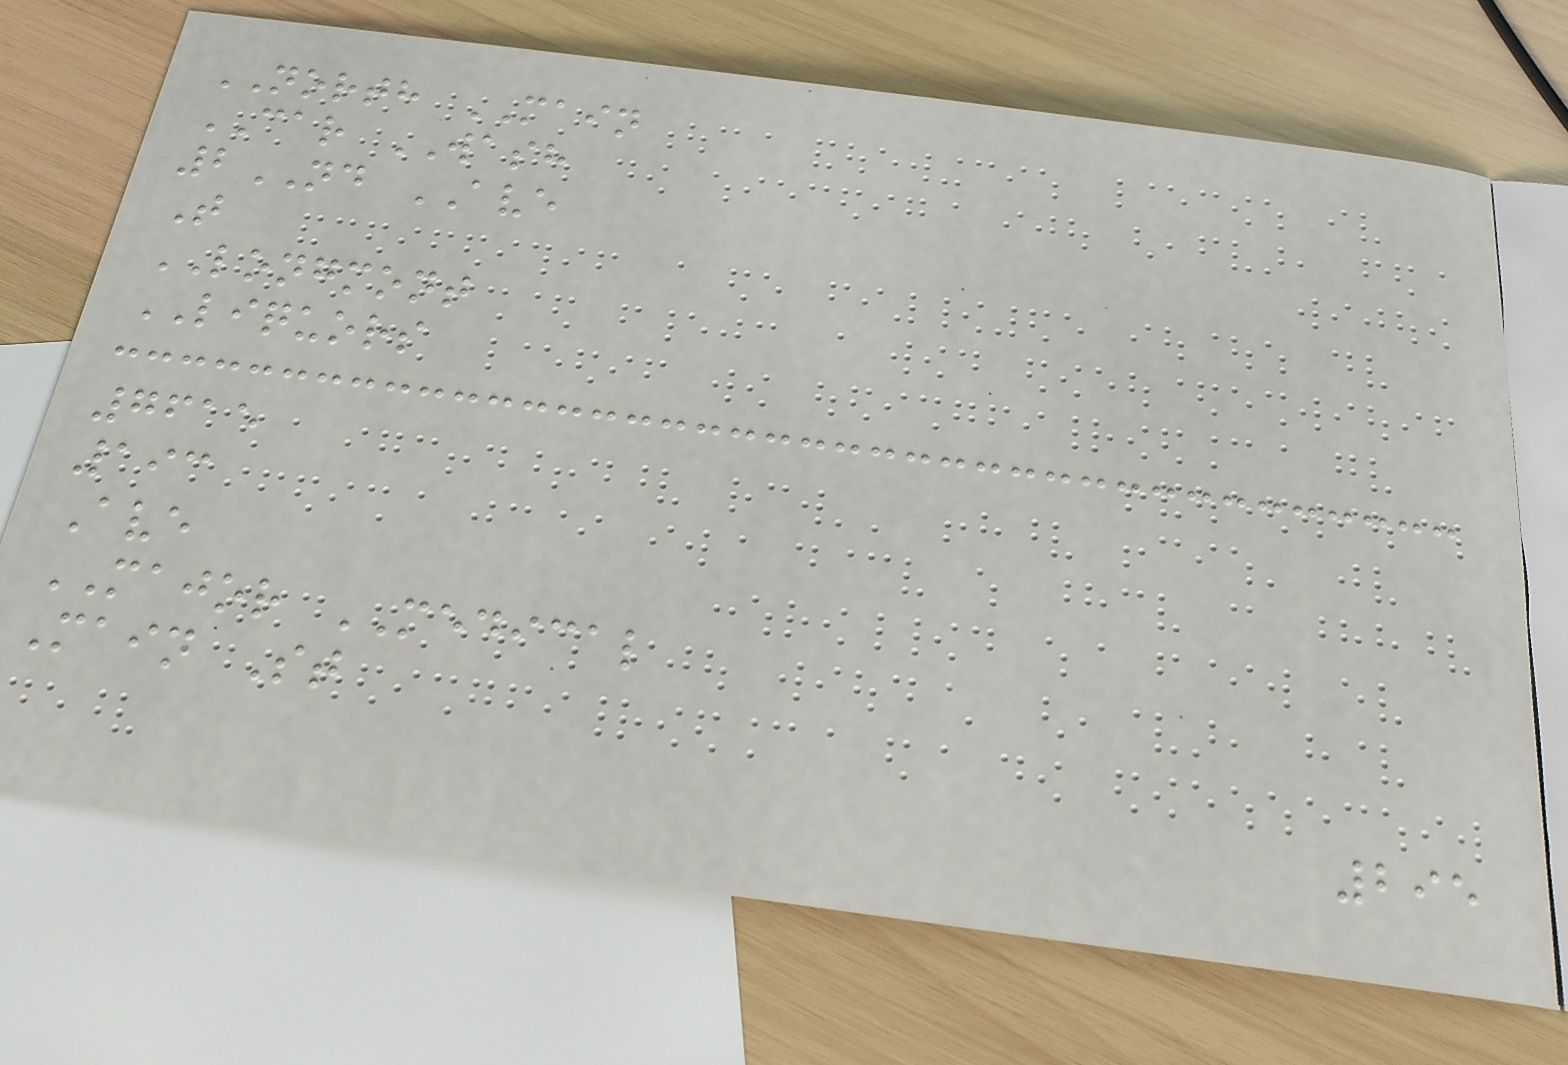NORTH MAIN
CAR WASH
2ND AVE
T
LONGMONT
LIQUORS
7615
193
Ave
MAJOR MEDICAL
Main St
295
